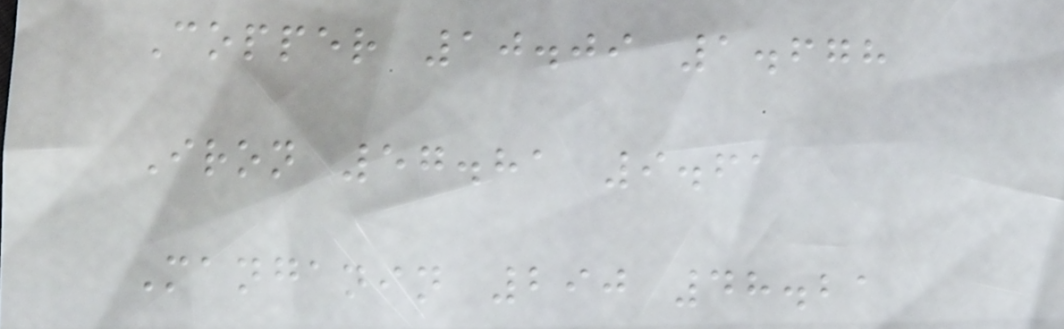Copper 10.09 1.678
Iron 57.81 9.61
Manganin 290 48.21
